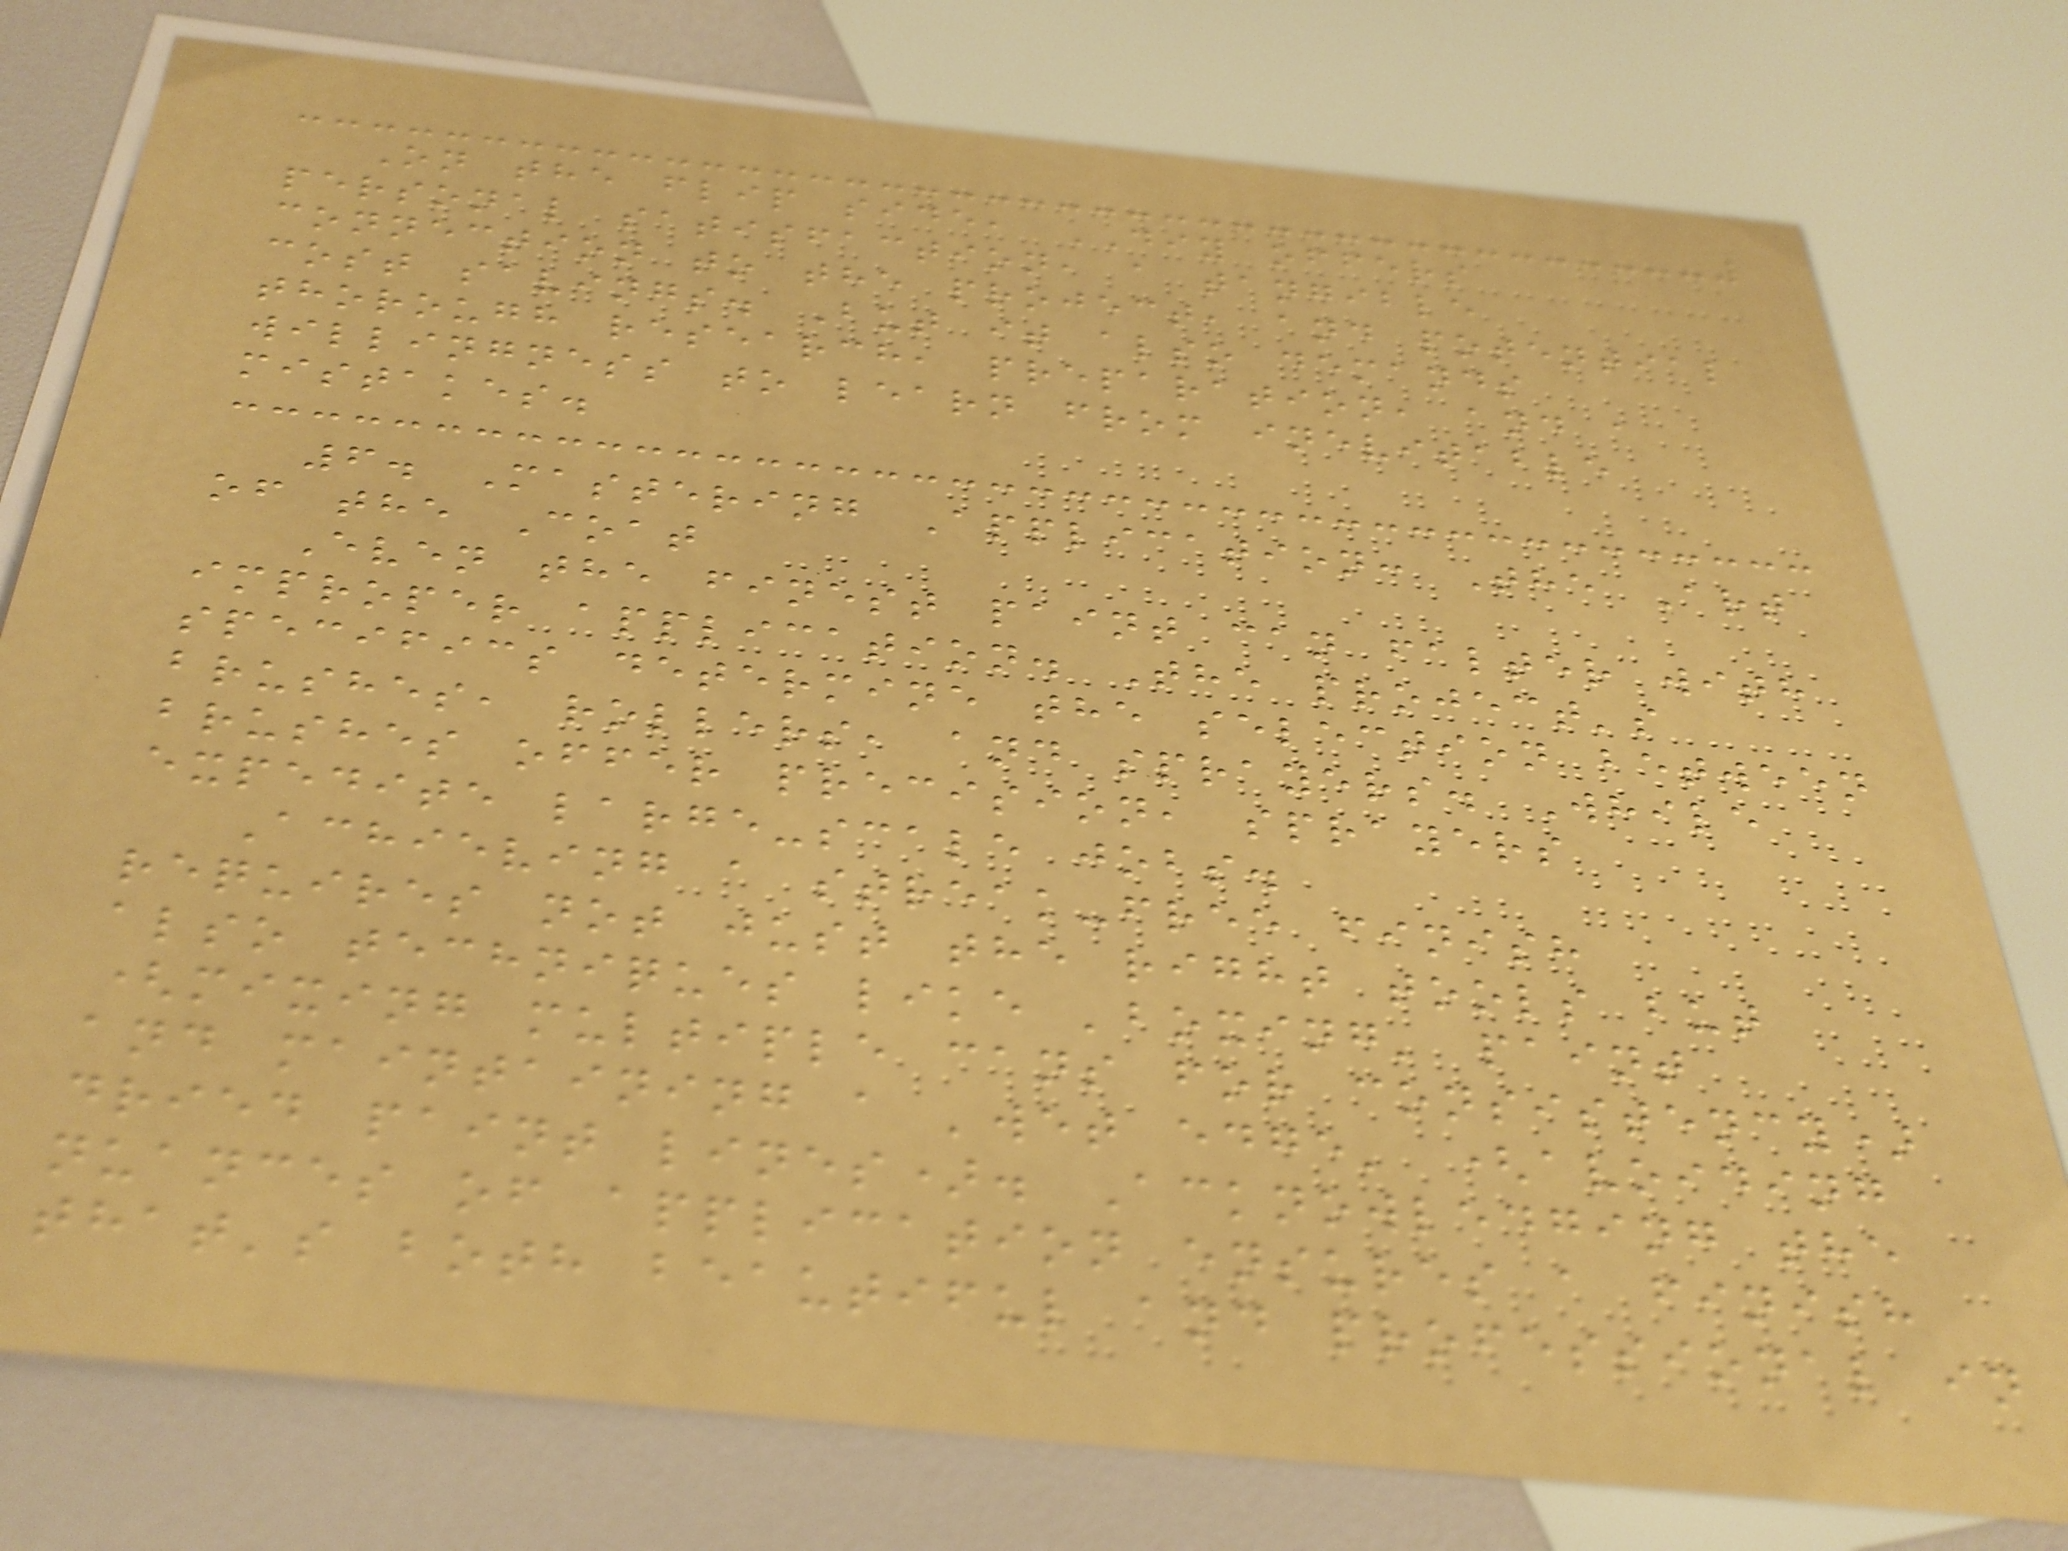On the flip side, DIY offers
personal satisfaction, a tangible
connection to the project, and potential
cost savings. But it also demands
thorough research, preparation, and a
willingness to learn from inevitable
mistakes.
6. Mastering Application: The Art
of the Coat
Even the finest paint can falter with
improper application. The project's
specifics determine the selection between
brushes, rollers, and sprayers. While
brushes offer precision, sprayers
expedite large-scale jobs.
Achieving a streak-free finish
requires not just the right tools but
also techniques like 'boxing' paint
(mixing multiple cans for consistency)
and maintaining a 'wet edge' (avoiding
dried paint lines). Acknowledging the
nuances of application ensures a finish
that's both beautiful and professional in
